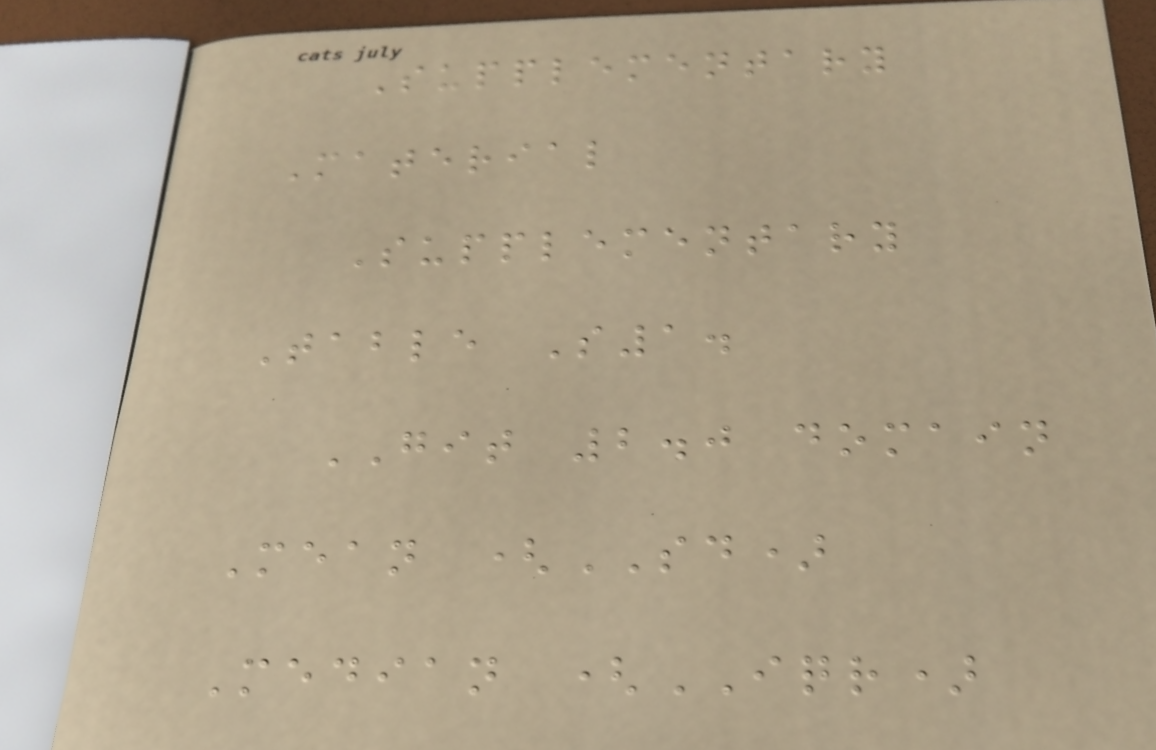Supplementary
Material
Supplementary
Table S1.
GIT 2.0 domain
Mean (SD)
Median (IQR)
